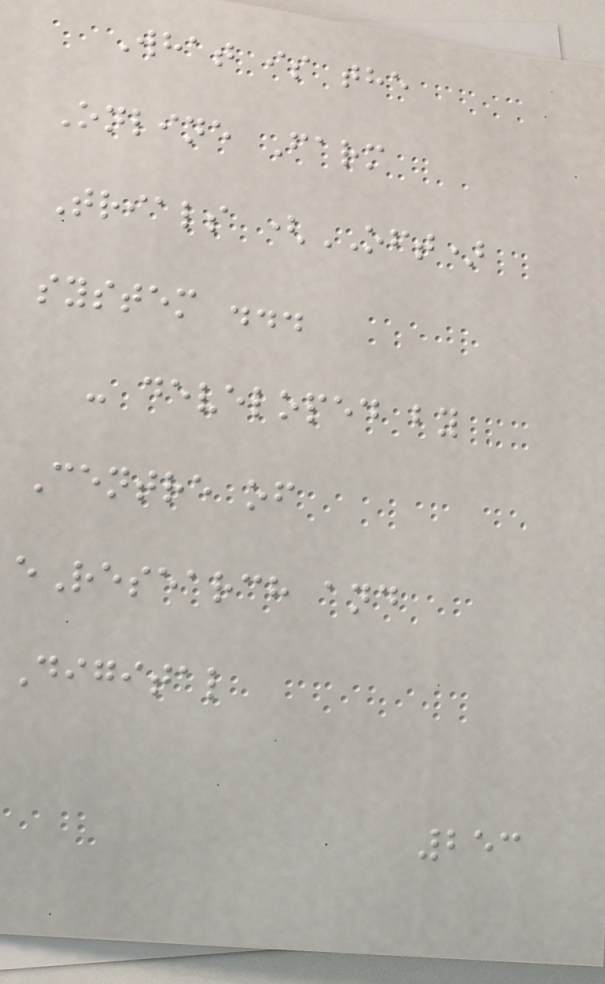What is the
Online Farm
Trials (OFT)
system ...
- developed by
Centre of
eResearch and
Digital
253
